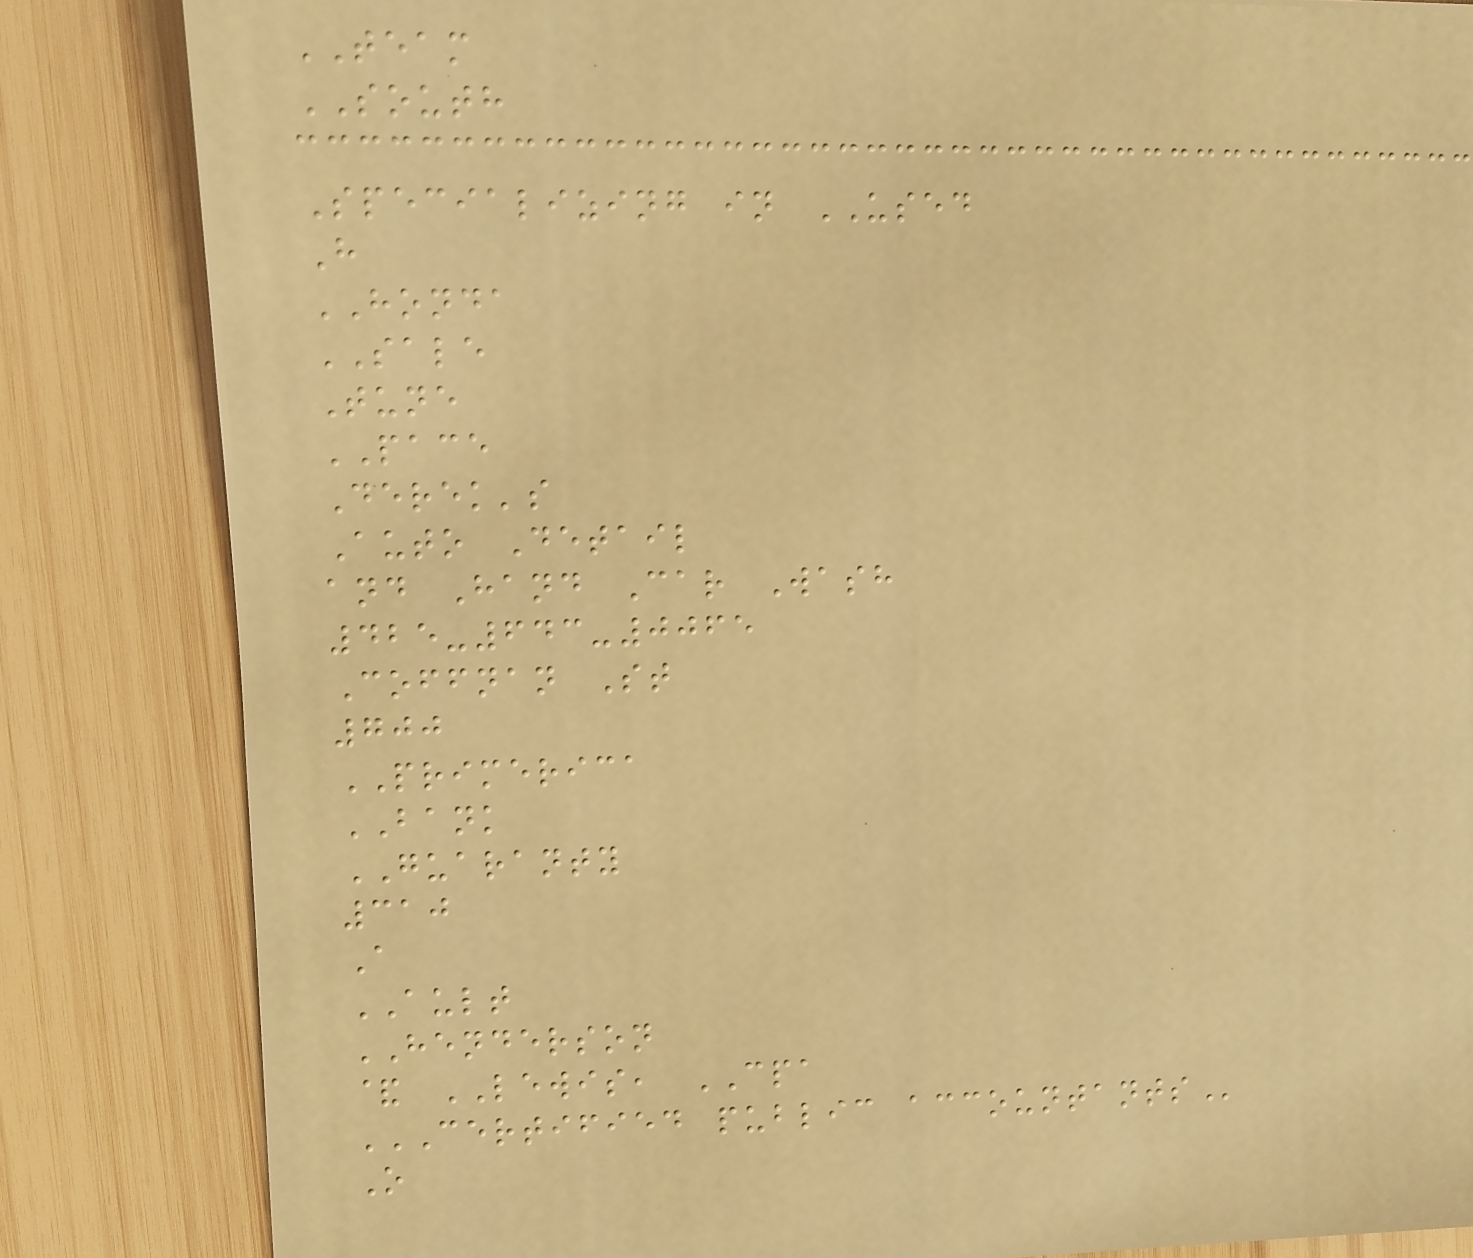TEAM
SOUTH
Specializing in USED
H
HONDA
SALE
Tune
PACE
Derek's
Auto Detail
and Hand Car Wash
425-643-0065
Coffnan St
700
PRIMERICA
BANK
GUARANTY
310
A
AULT
HENDERSON
& LEWIS, CPA
CERTIFIED PUBLIC ACCOUNTANTS
O
